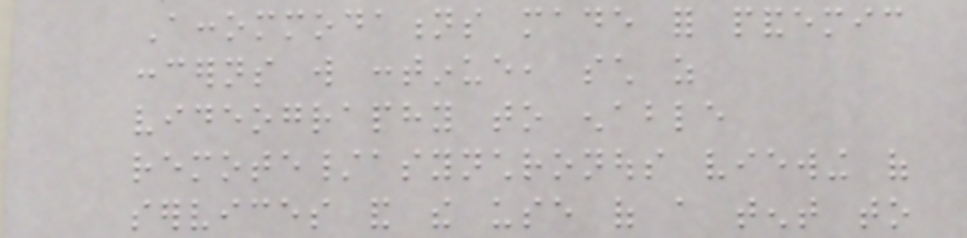Accommodations made for pandemic
concerns will continue, such as
videography to enable
remote/asynchronous viewing of
services and the use of a tent to
